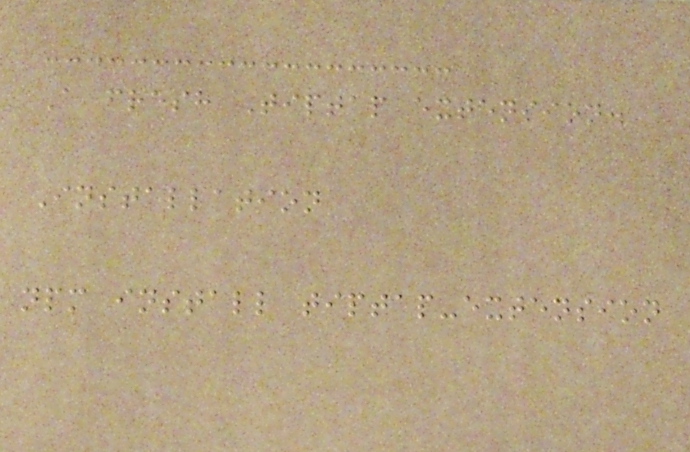A fresh Tiptap extension.
Installation
npm install tiptap-extension
